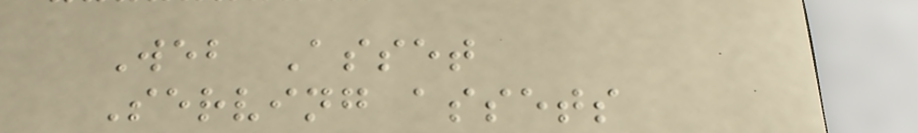Web Asset
Serving assets
